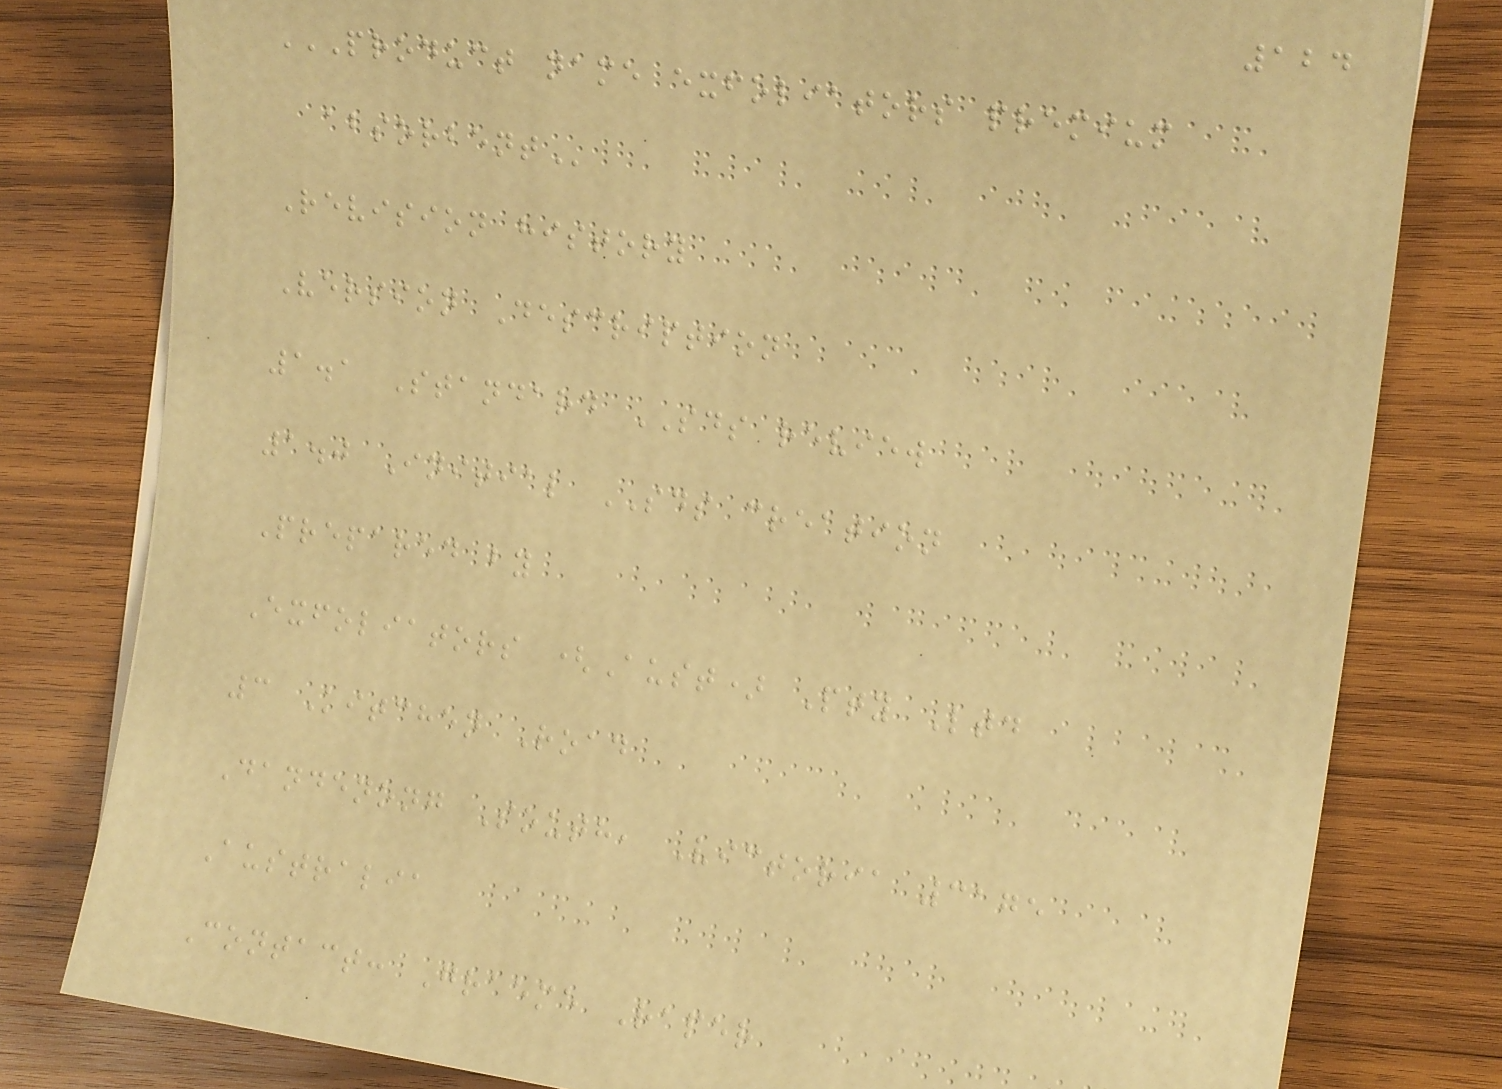124
PRODUCT NAME EXFOLIATORS PREMIUM
ABSORBENT
Revision history
Version Description
1.1 Standard SDS review
1.0 Initial SDS creation
Prepared by
Exfoliators (Aust) Pty Ltd
3 Kitchen Road
Dandenong South, Victoria 3175
Australia
Contact: Graeme Raper
